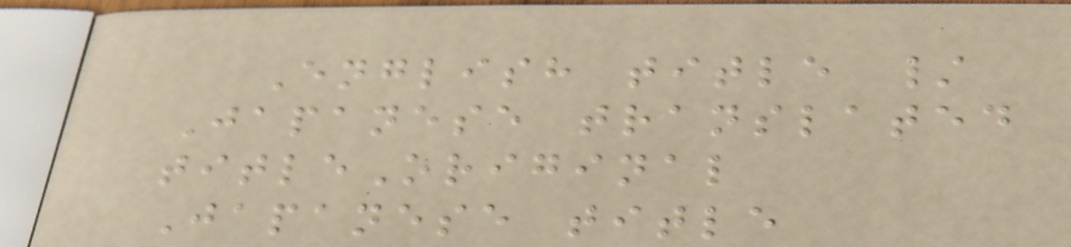English title /
Japanese translated
titleOriginal
Japanese title
